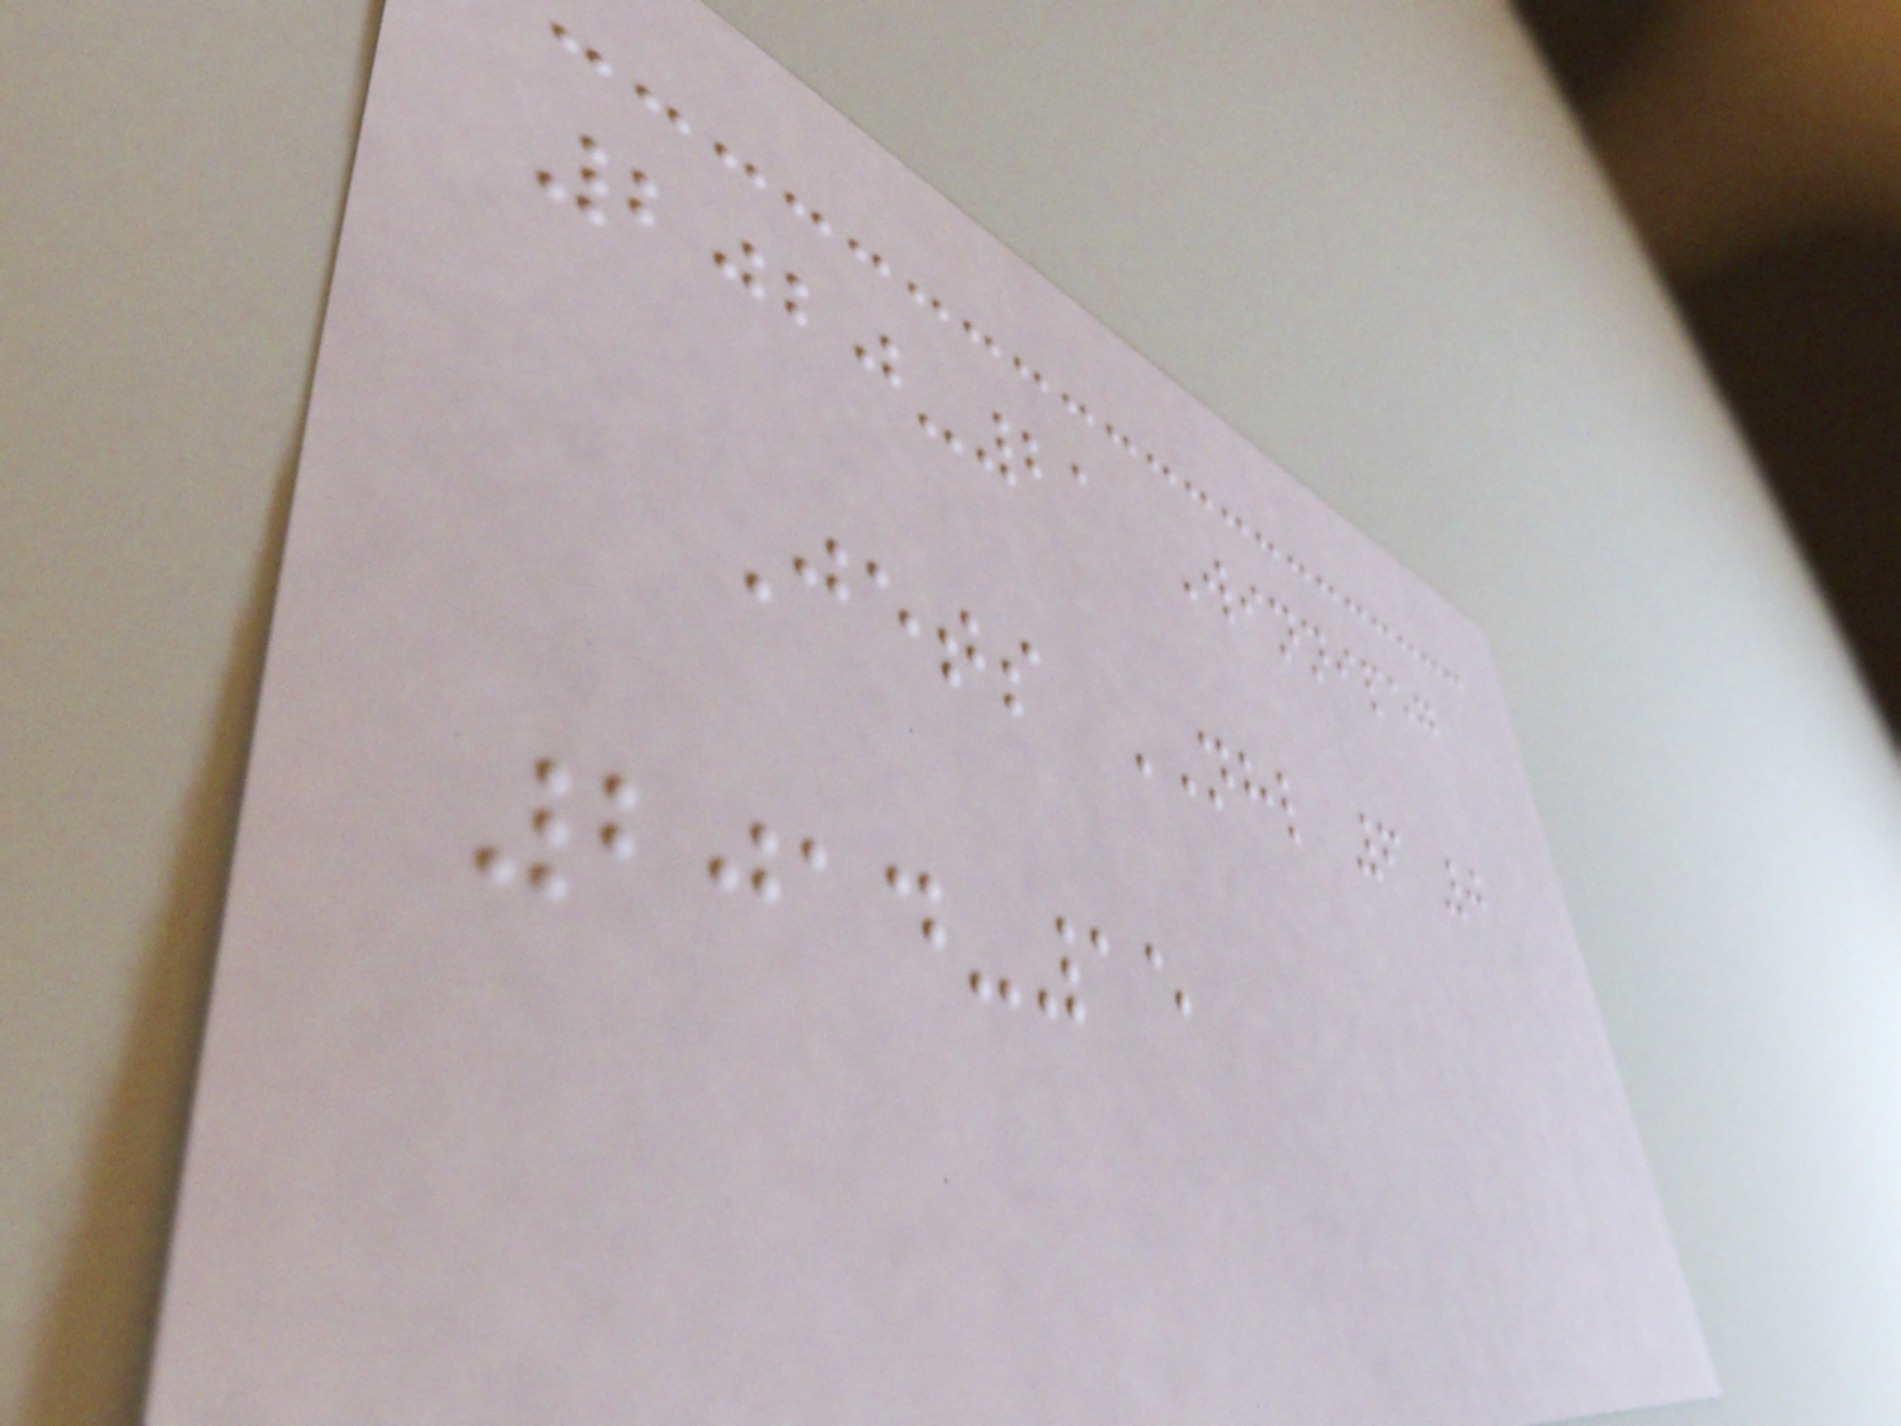2020-21 Winnipeg
Jets NHL 6 0
2014-15
